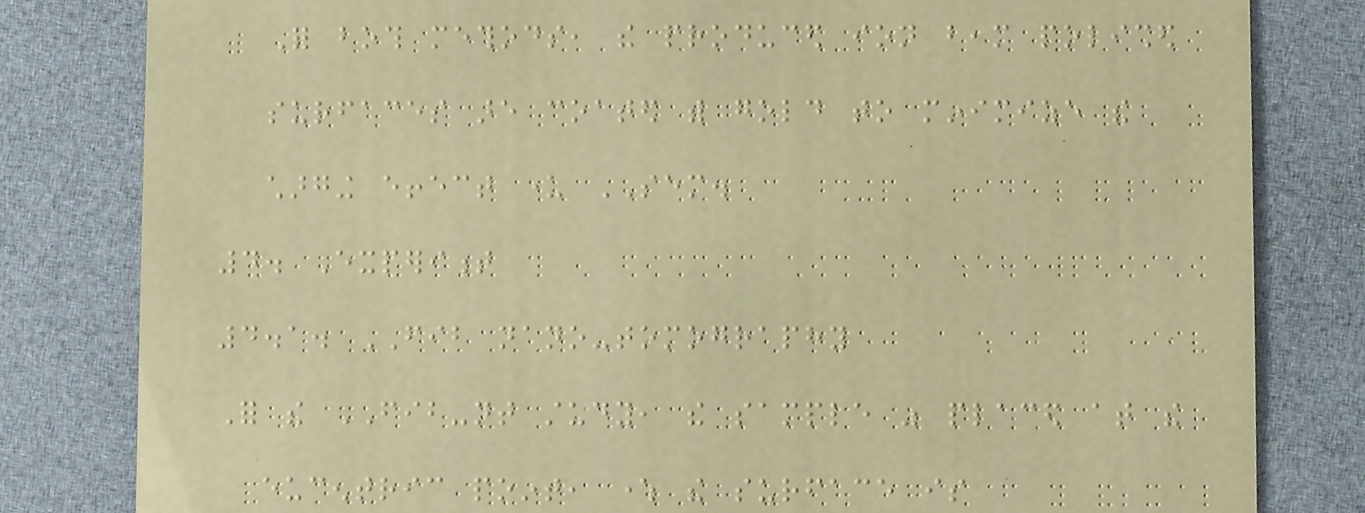For both methods, the produced ion beam polished
surfaces are coated with gold to minimize the
charging effect under SEM.
4. Experiment
4.1. FIB nano-tomography
For the FIB-nt study, the sample was placed at the
eucentric point, where the surface is
